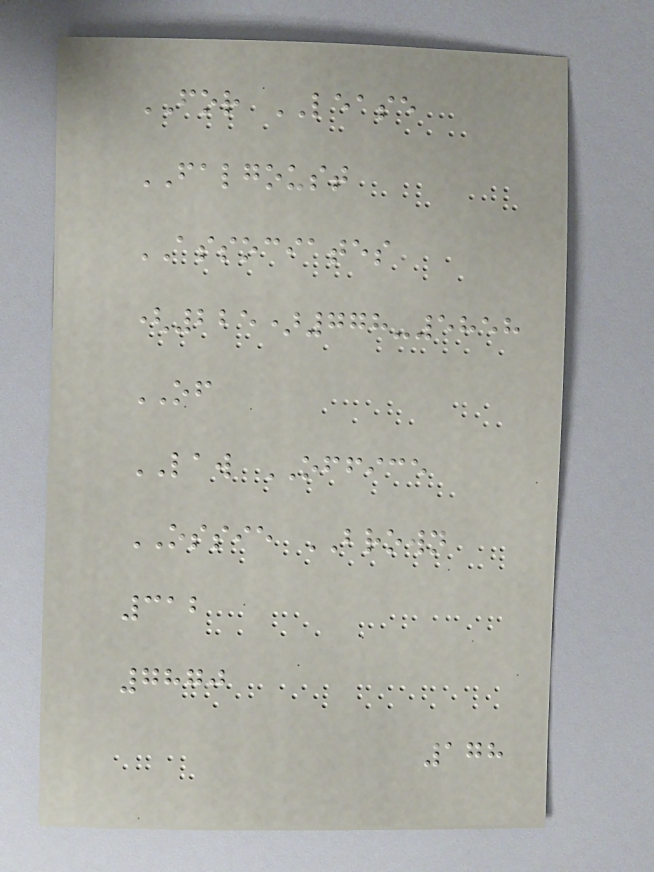FOR LEASE
FALGOUST
ASSOCIATES
(225)778-5858
OF
LAW OFFICE
OSSIE BROWN
312
7870
178
